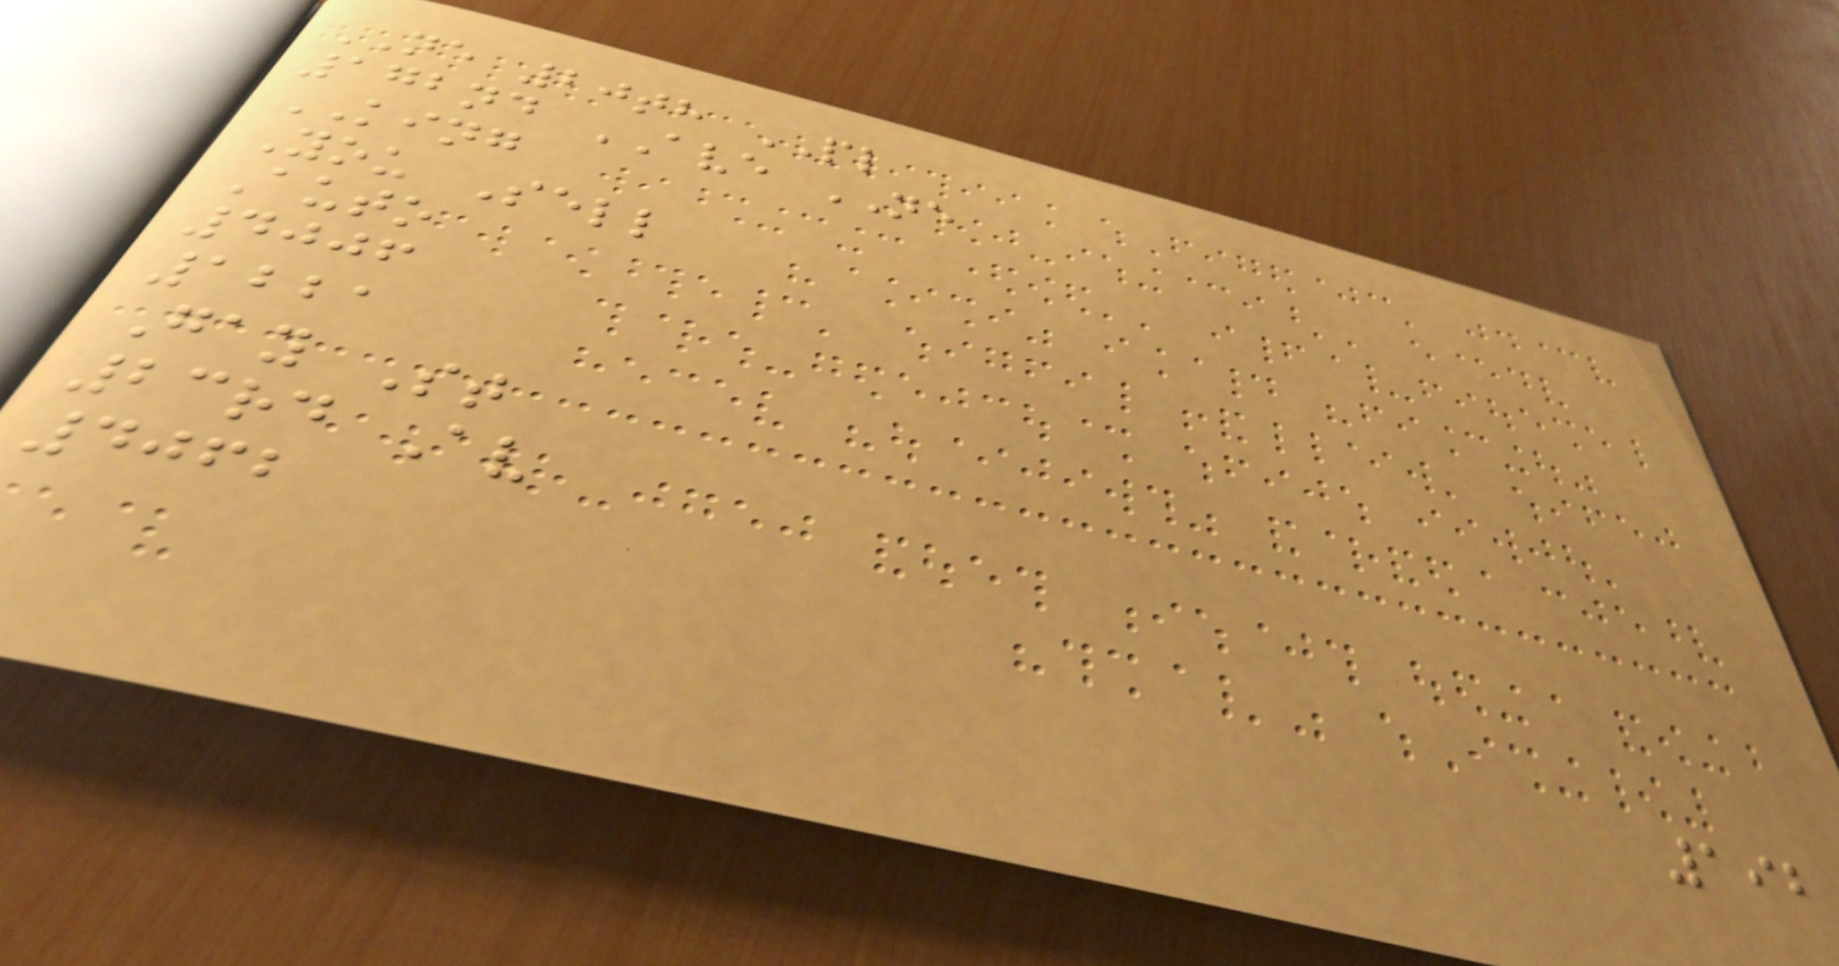NE 20th PL
172nd AVE NE
KING
You Sell
Auto
4006
1221
Gay St
23rd Av
4062
192
